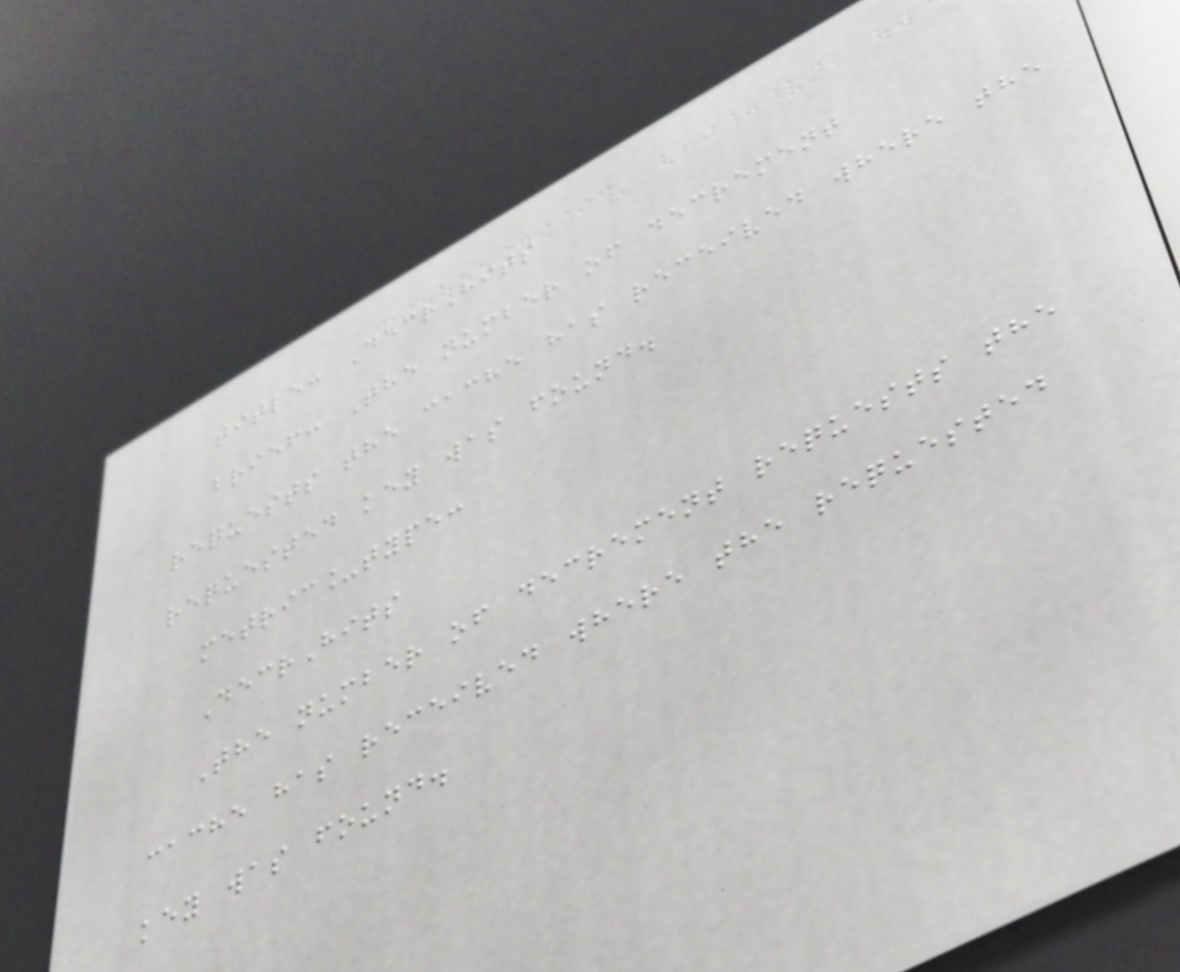title: DecrHits
brief: The number of decrement
requests the cache has received where the
requested key was found.
metric_type:
DecrHits
The number of decrement requests the
cache has received where the requested
key was found.
